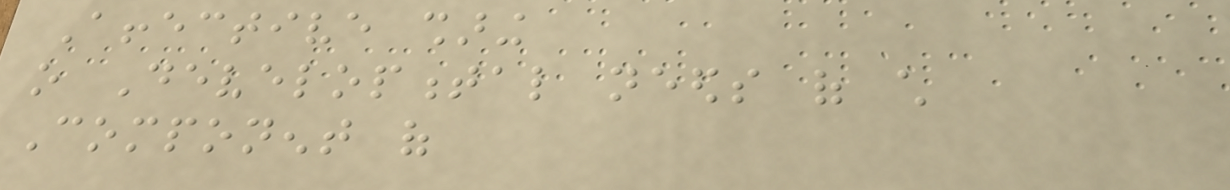Affective sharing
o Developmental needs of child
Component of
